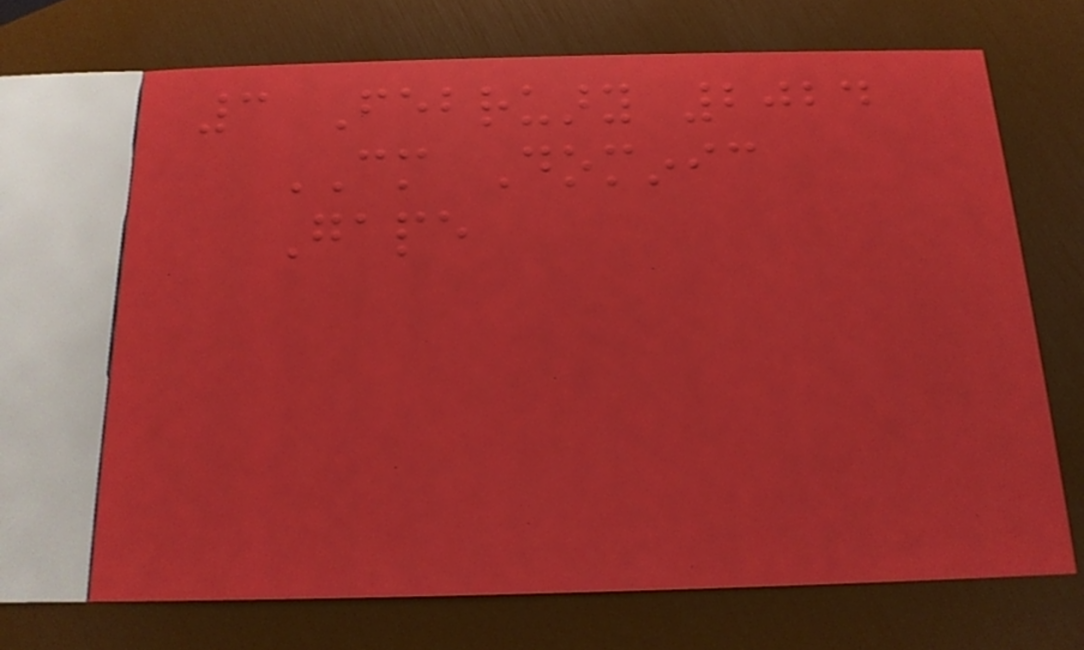3 February 2024
CM Dominic
Gape
